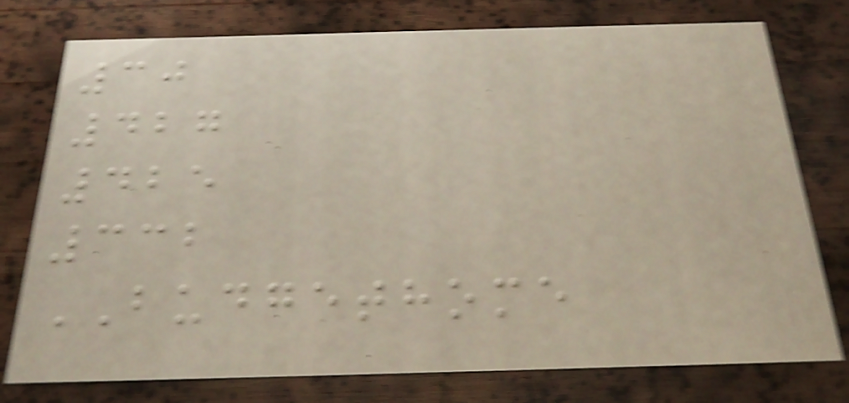30
427
425
332
BUDGETHOME
